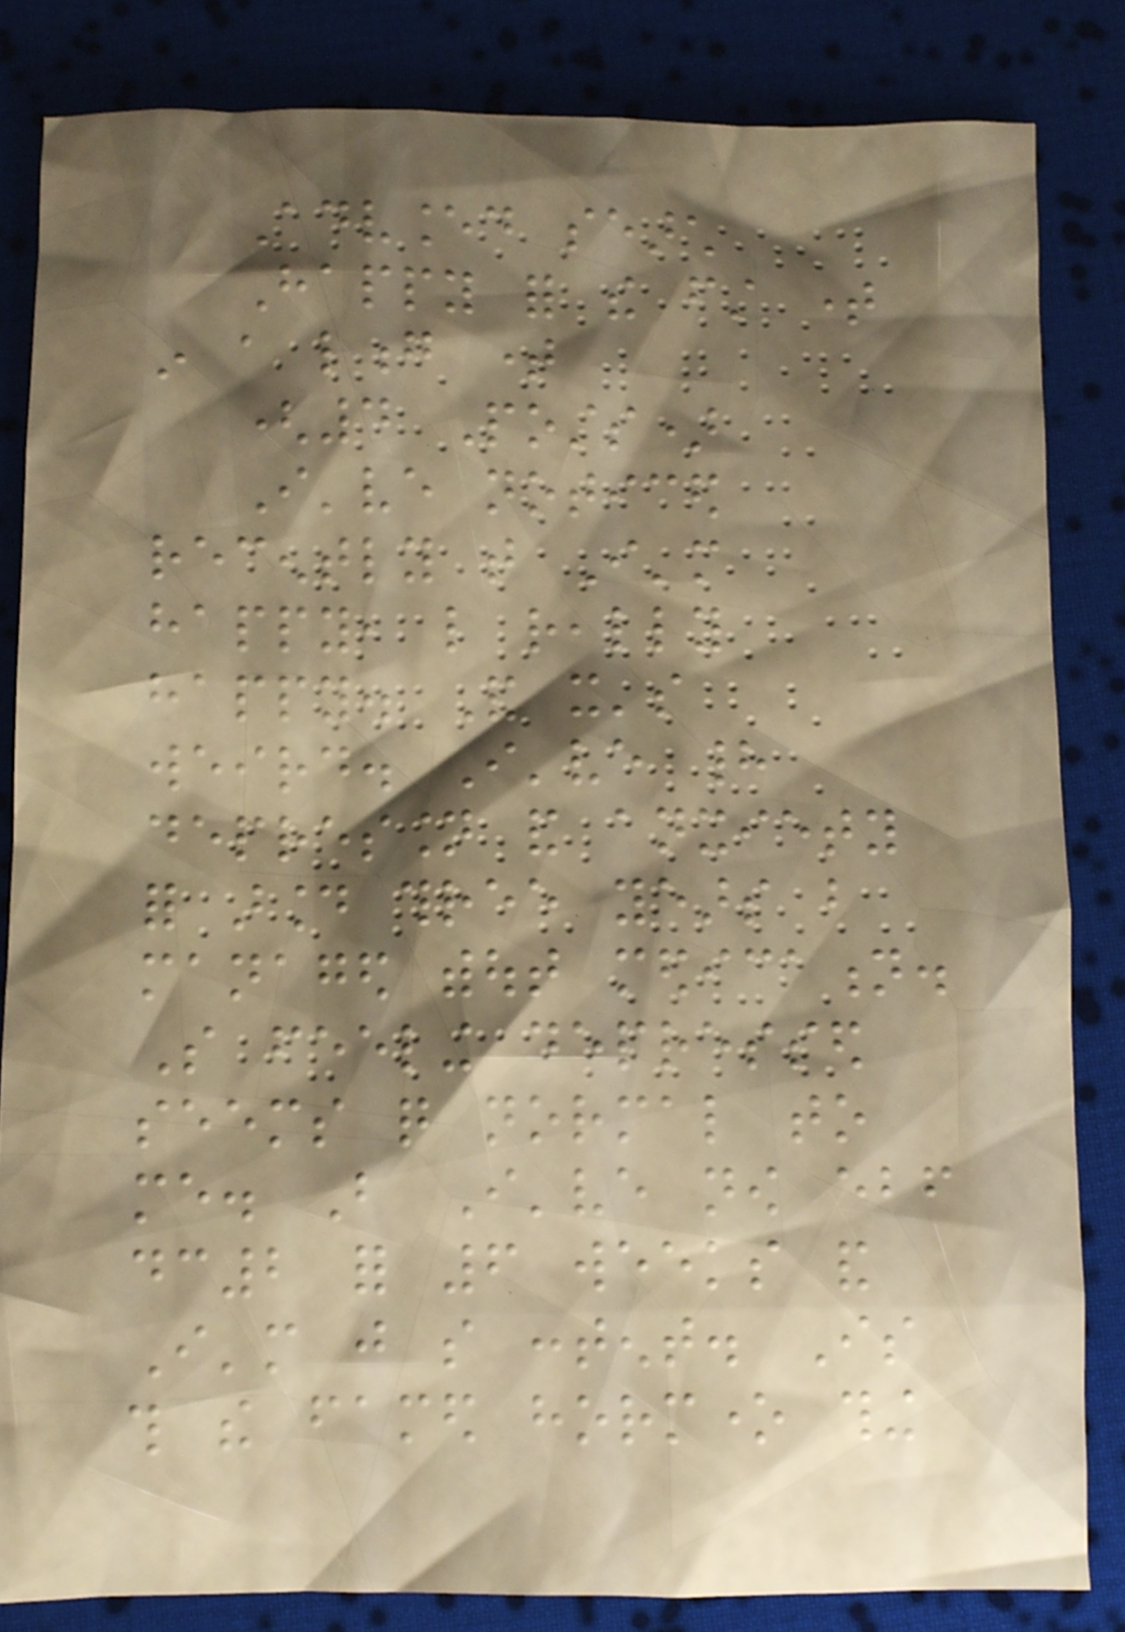Advanced search
Happy for the first time
in a long time
(4 Posts)
I've noticed
recently that I'm
happy, like really
happy. And it's
weird. I've had
depression and anxiety
for around three years but
managed without medication.
So feeling depressed
seems quite normal to
me. But I've now ebf
dc2 for 6 weeks and
I'm just so content. Is
this the famed hormone thing
